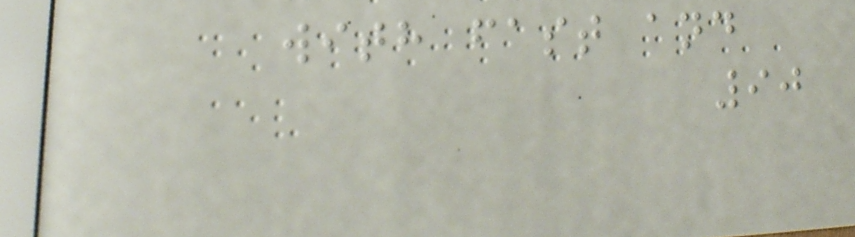with fast and
90
